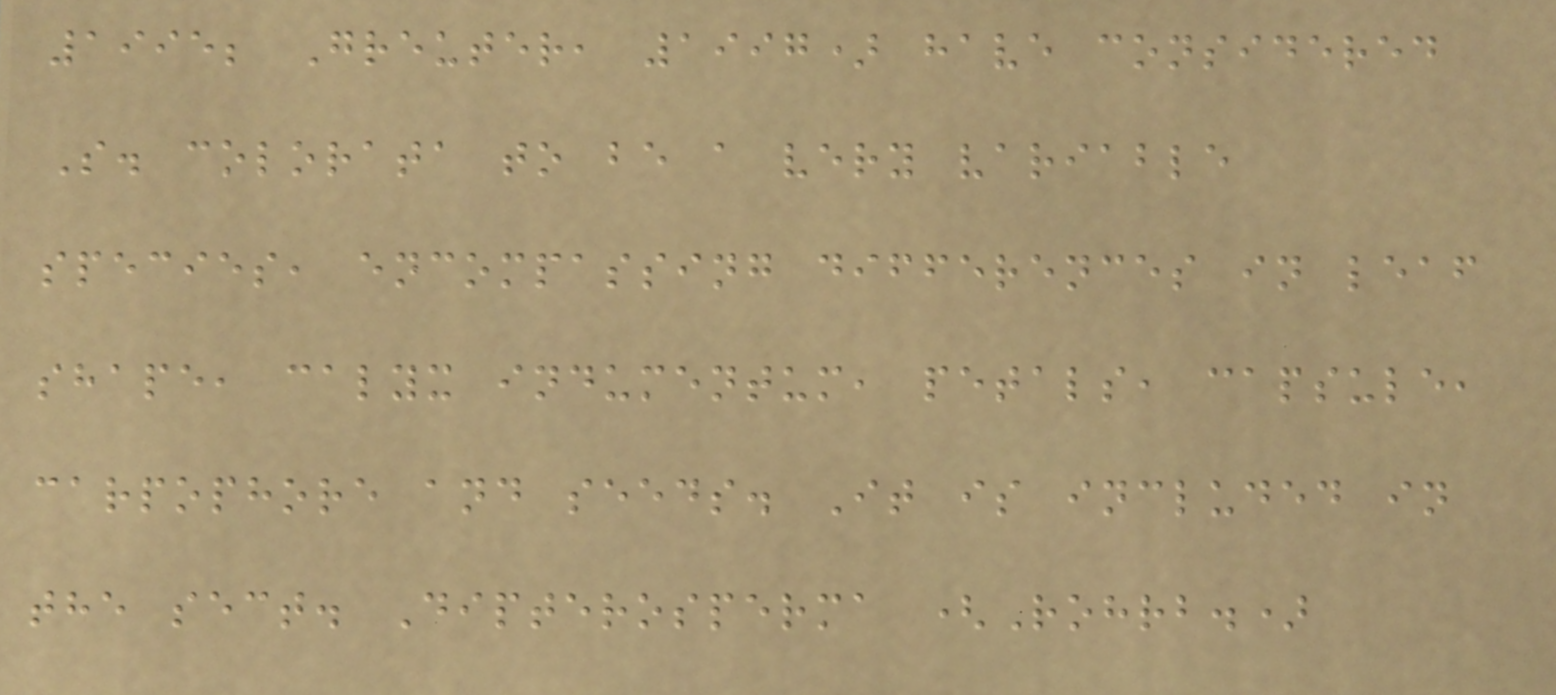1995; Greuter, 1997) have considered
S. colorata to be a very variable
species, encompassing differences in leaf
shape, calyx indumentum, petals, capsule,
carpophore and seeds. It is included in
the sect. Dipterosperma (Rohrb.)
